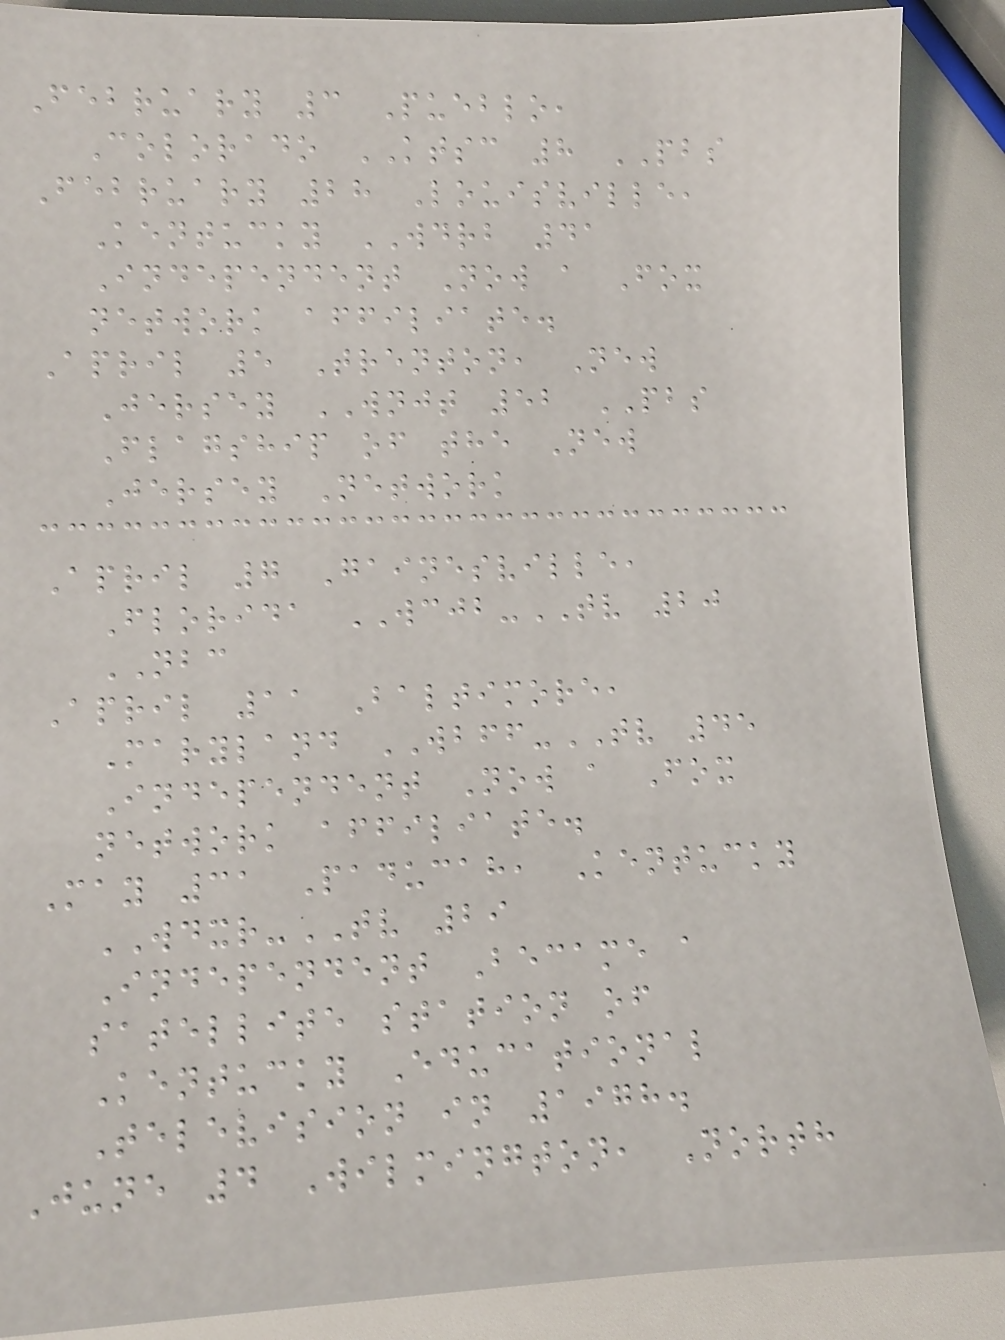February 3 Pueblo,
Colorado KTSC 8 PBS
February 28 Louisville,
Kentucky WDRB 41
Independent Now a Fox
network affiliate.
April 5 Trenton, New
Jersey WNJT 52 PBS
Flagship of the New
Jersey Network
April 7 Gainesville,
Florida WCJB-TV 20
NBC
April 11 Baltimore,
Maryland WBFF-TV 45
Independent Now a Fox
network affiliate.
May 31 Paducah, Kentucky
WDXR-TV 29
Independent Became a
satellite station of
Kentucky Educational
Television in 1978.
June 4 Wilmington, North
